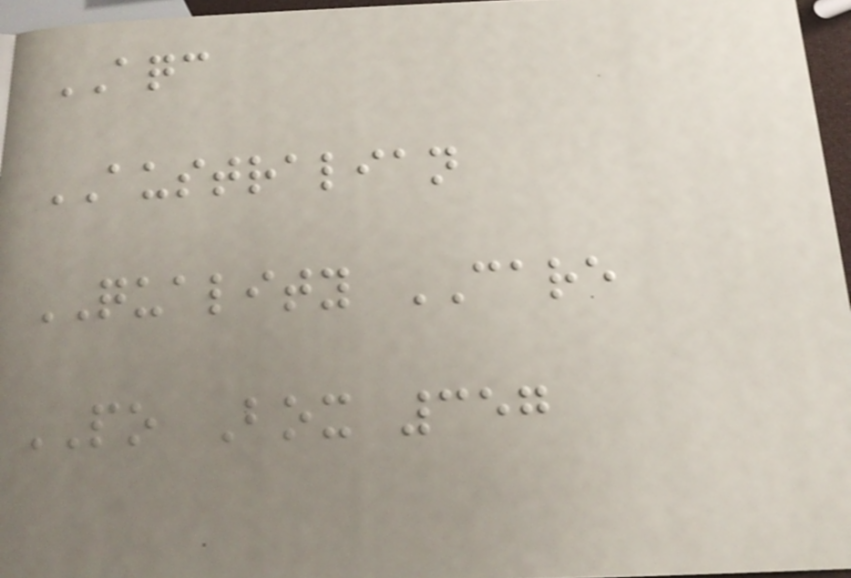AQC
AUSTRALIAN
QUALITY CARE
PO Box 357
